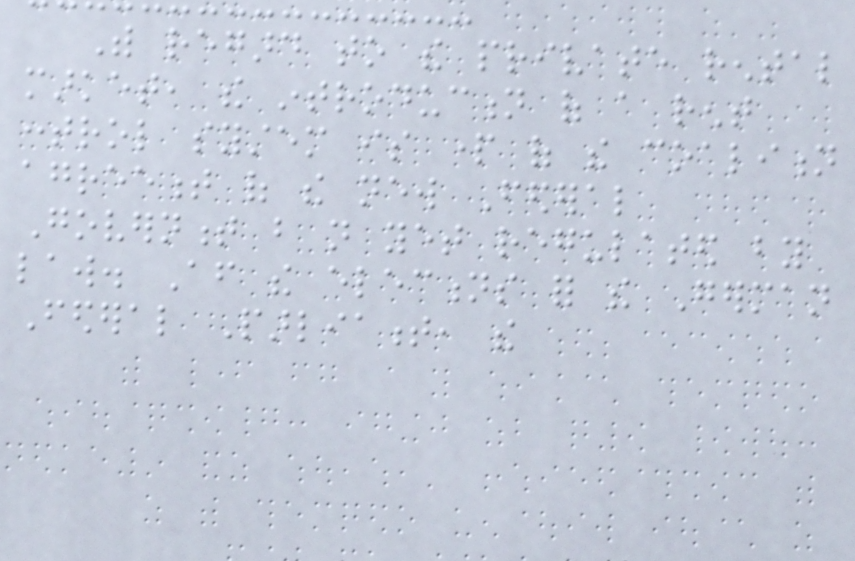With regard to the private rental
market, the introduction of a rent
control system is part of the coalition
agreement of the new Federal
Government but not yet regulated by
law. After the elections for the German
Federal Parliament, the
